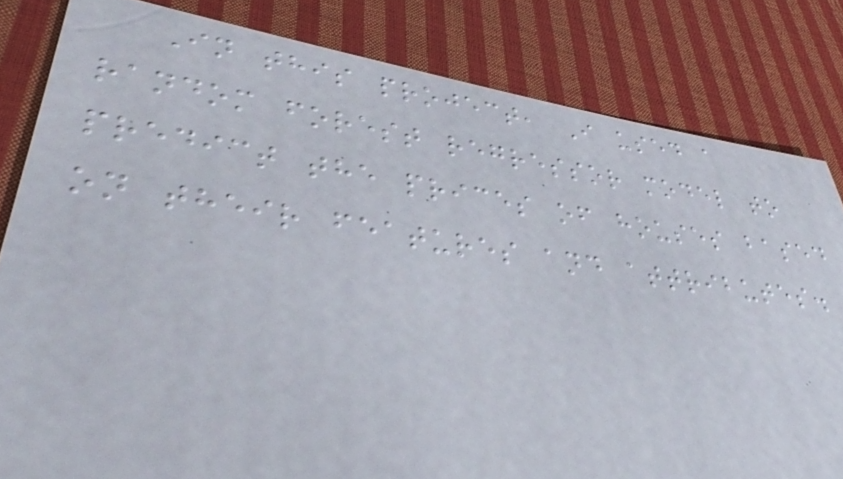In this project, I used a
random forest regressor model to
predict the prices of houses based
on their features and attributes.
